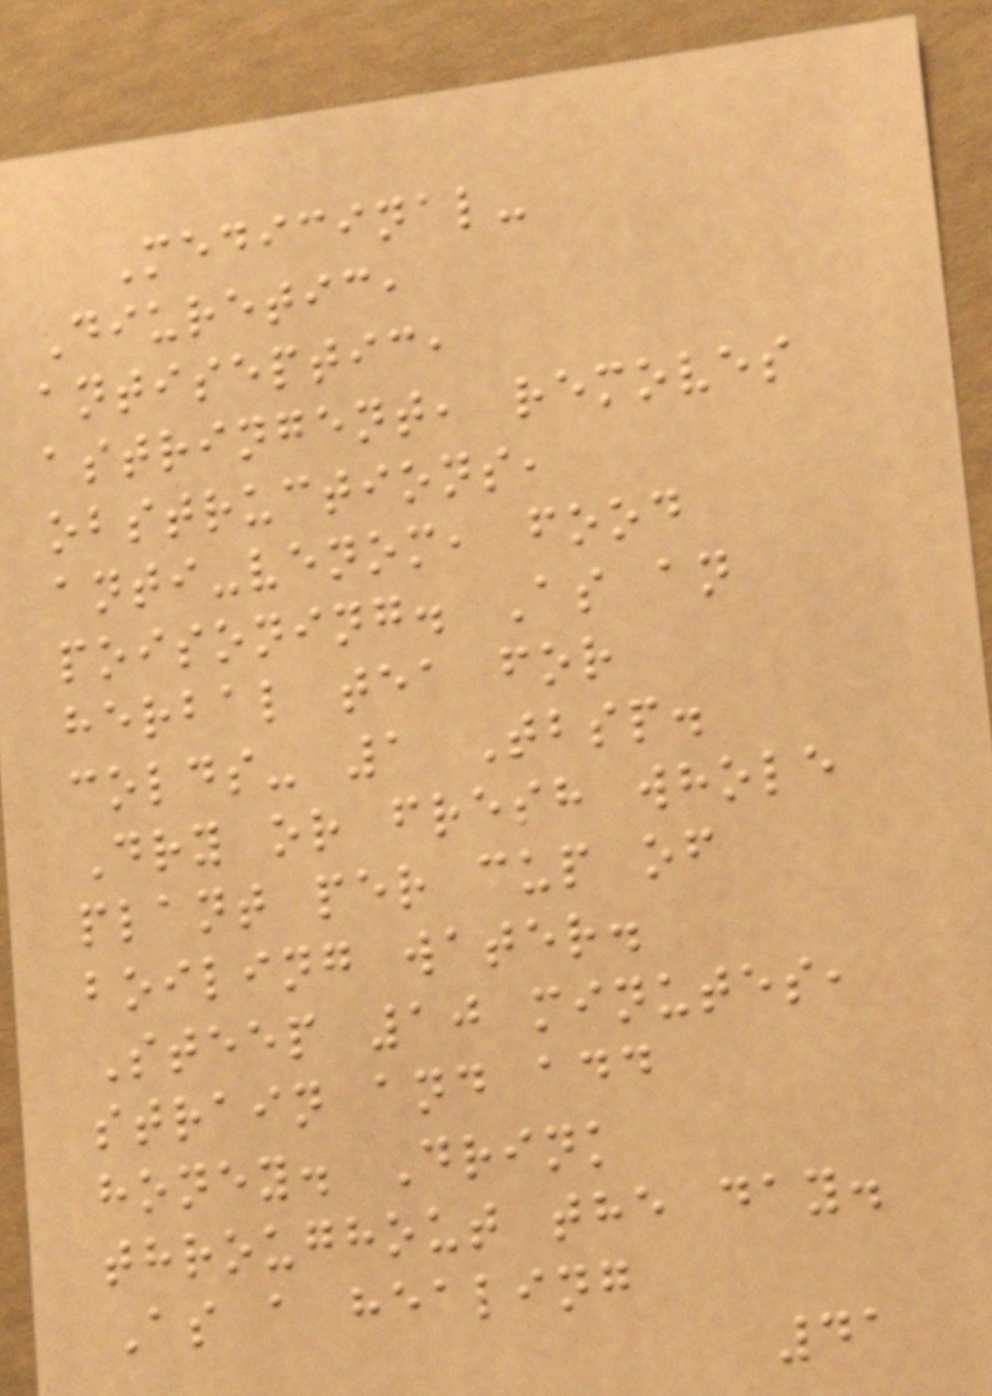Medicinal-
Diuretic,
antiseptic,
astringent, removes
obstructions,
anti-venom, food
poisoning. As an
herbal tea for
colds- 1 Tbsp.
Dry or fresh whole
plant per cup of
boiling water.
Steep 10 minutes,
strain and add
honey. Drink
throughout the day.
As a healing
41
